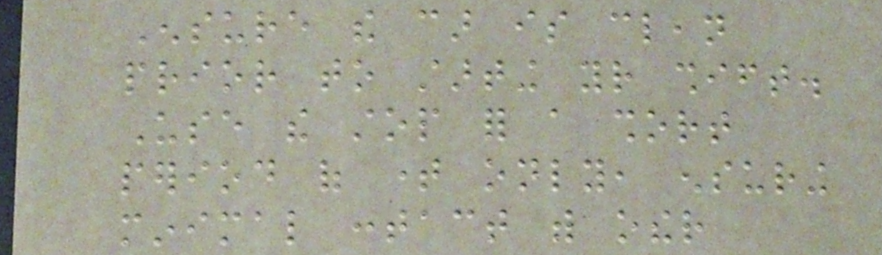Ensure the car is clean
prior to starting your shift.
Use the stop for a short
period of time only, ensuring
minimal contact with other
